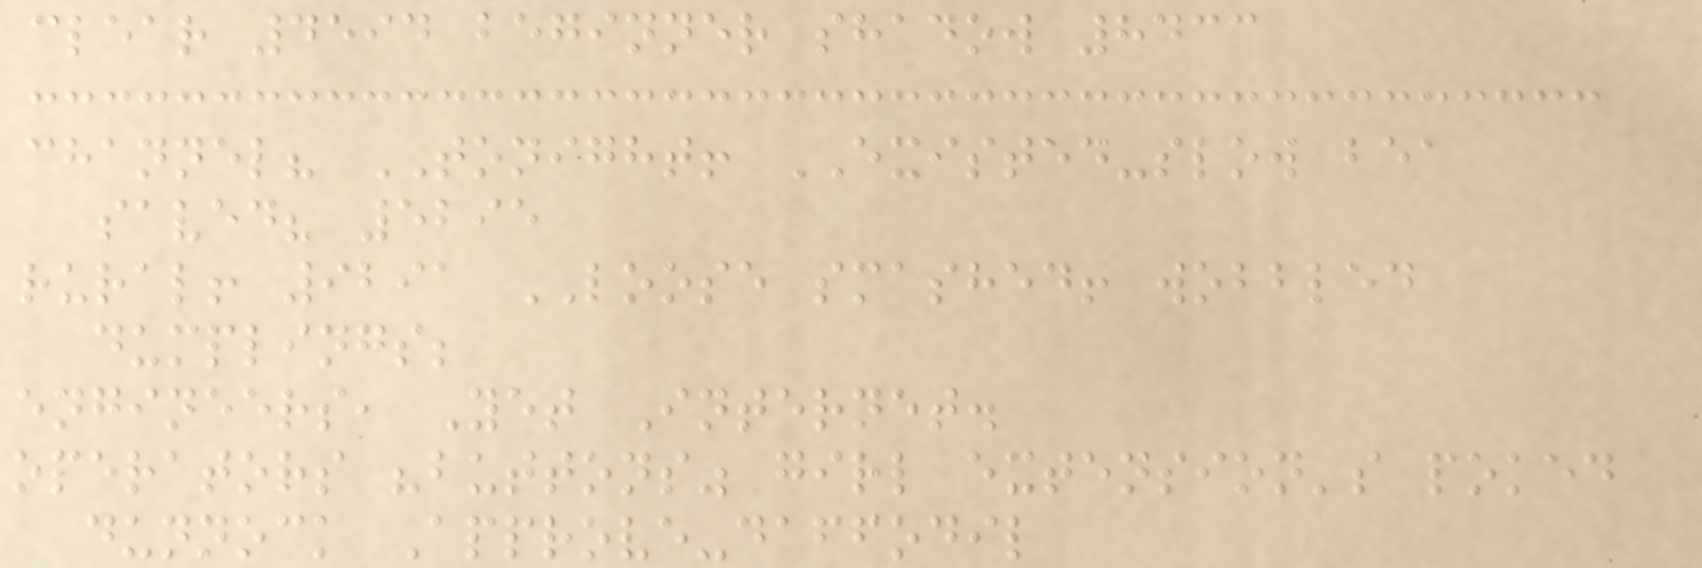clear 4594 beginner shadow 8433
channel? TONIGHT! EXISTED-slow bea
saved? 5295
rural! 9291 LOOSE smashed! wobbled
dumplings;
engineers, Yet Internet.
operators "buttons" girl extension's poked
dunnock Approve-daffodil
